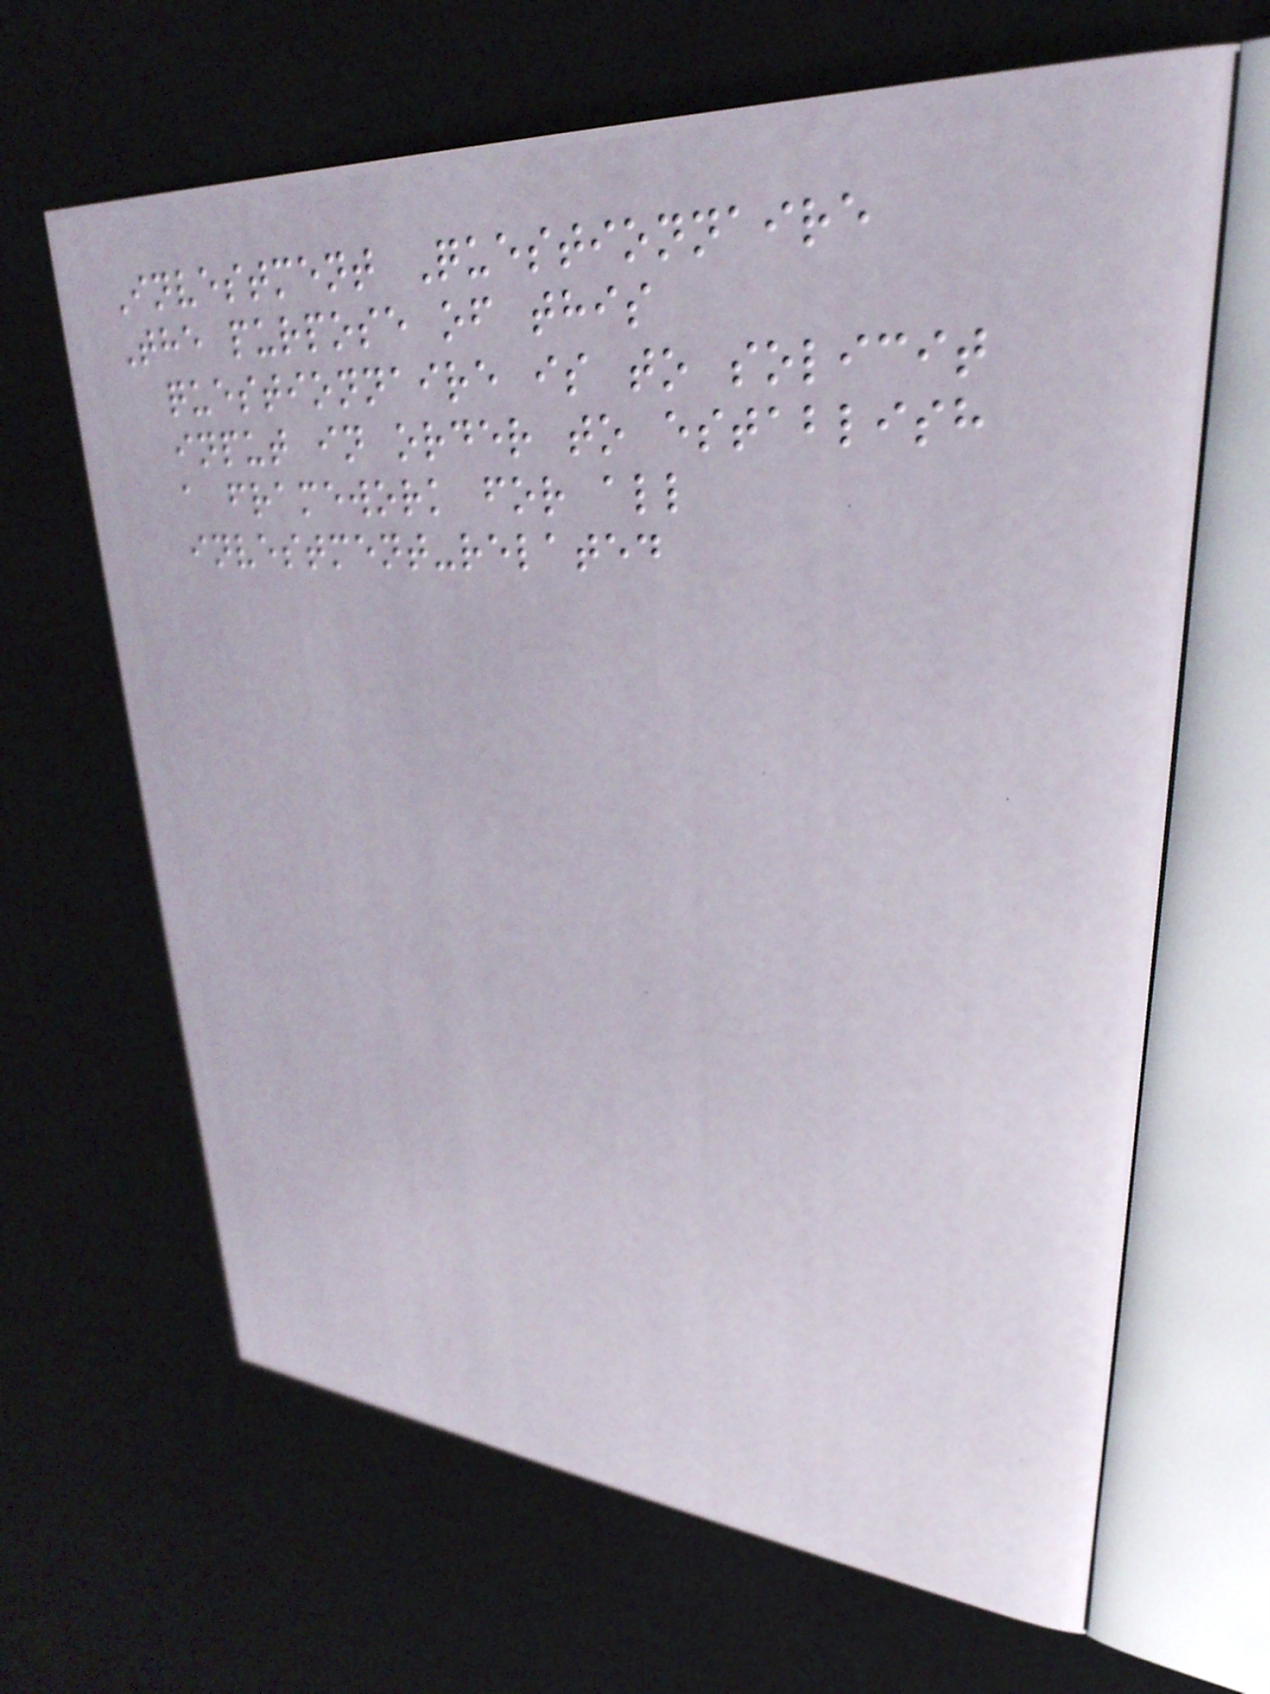Investment Questionnaire
The purpose of this
questionnaire is to solicit
input in order to establish
a framework for all
investment-related
